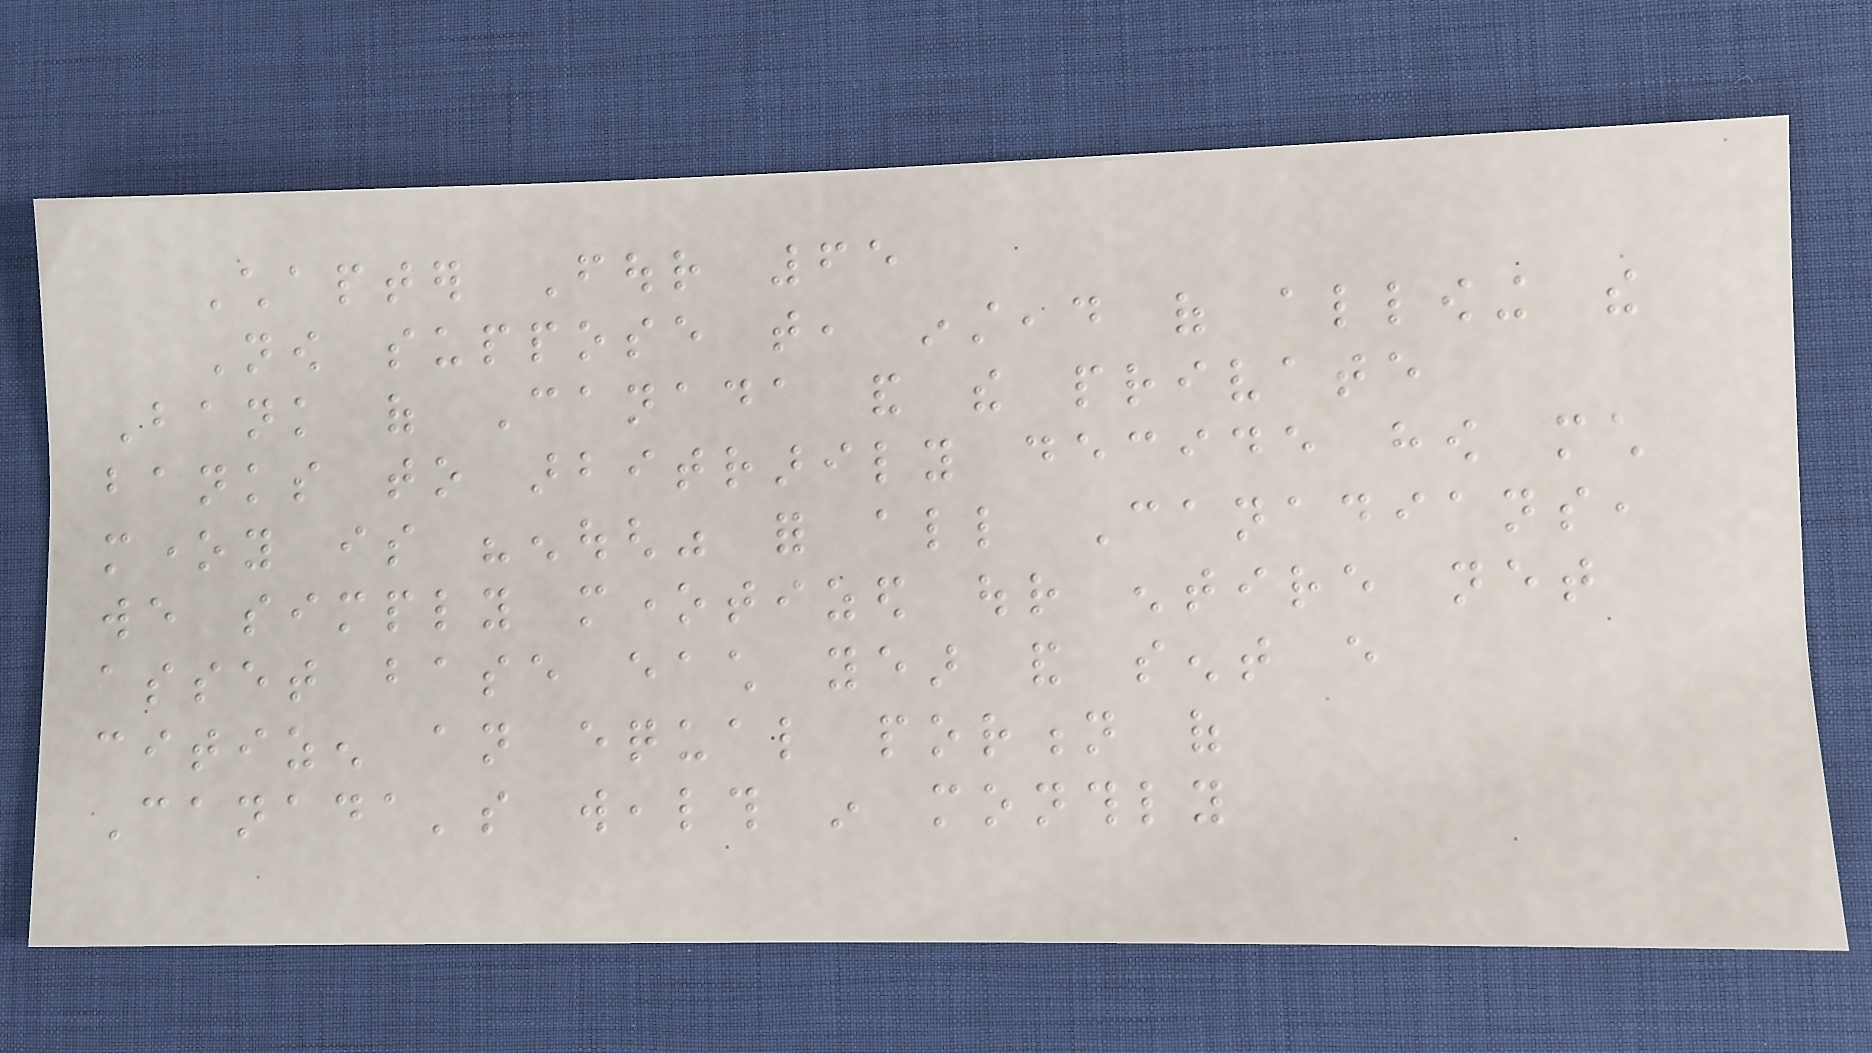Chapter Four 65
Now suppose that, instead of allowing the
Bank of Canada and the private
banks to arbitrarily decide how much
money is "enough" for all Canadians,
we simply monetized our entire net
asset base each year and sent every
citizen an equal portion of
Canada's wealth in monthly
